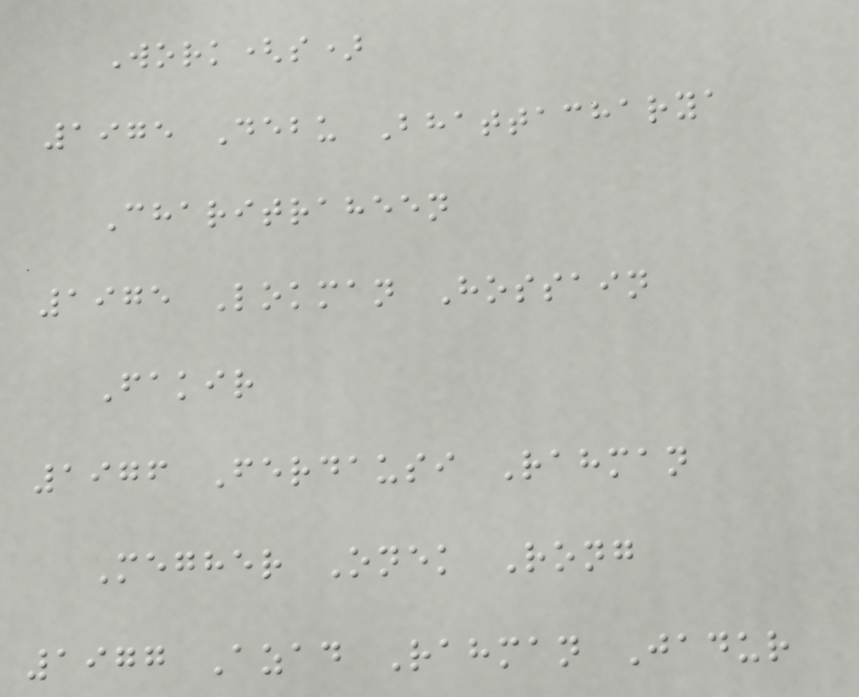Work(s)
1975 Debu Bhattacharya
Charitraheen
1975 Lokman Hossain
Fakir
1976 Ferdausi Rahman
Megher Onek Rong
1977 Azad Rahman Jadur
